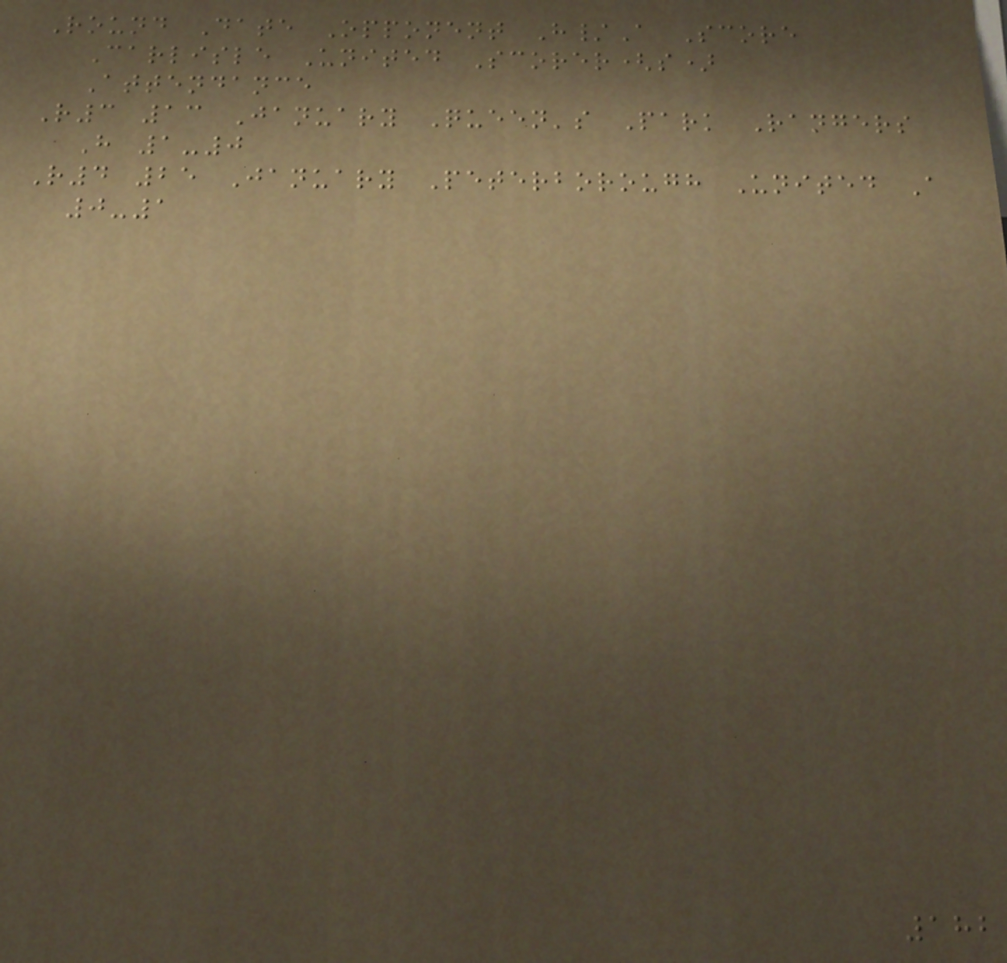Round Date Opponent H/A Score
Carlisle United Scorer(s)
Attendance
R3 13 January Queen's Park Rangers
H 1-0
R4 25 January Peterborough United A
0-1
182
